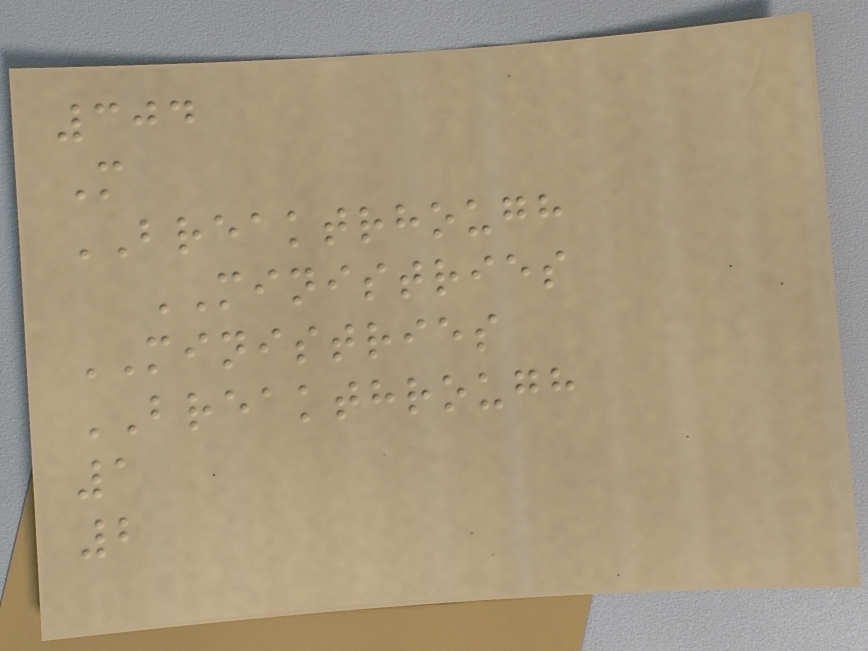304
M
BREAKTRHOUGH
MINISTRIES
MINISTRIES
BREAKTHROUGH
1
2
